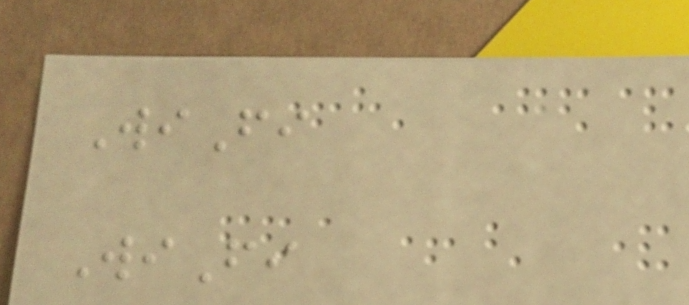WiFi
WiFi
